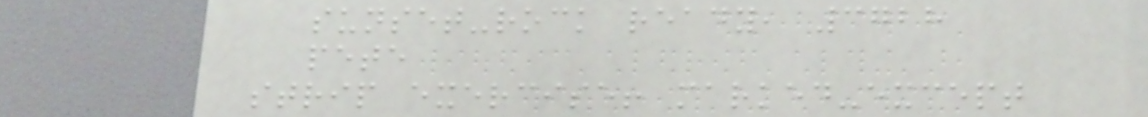sunset-rock ready, 3728
pete
strip exercise! marked-except
